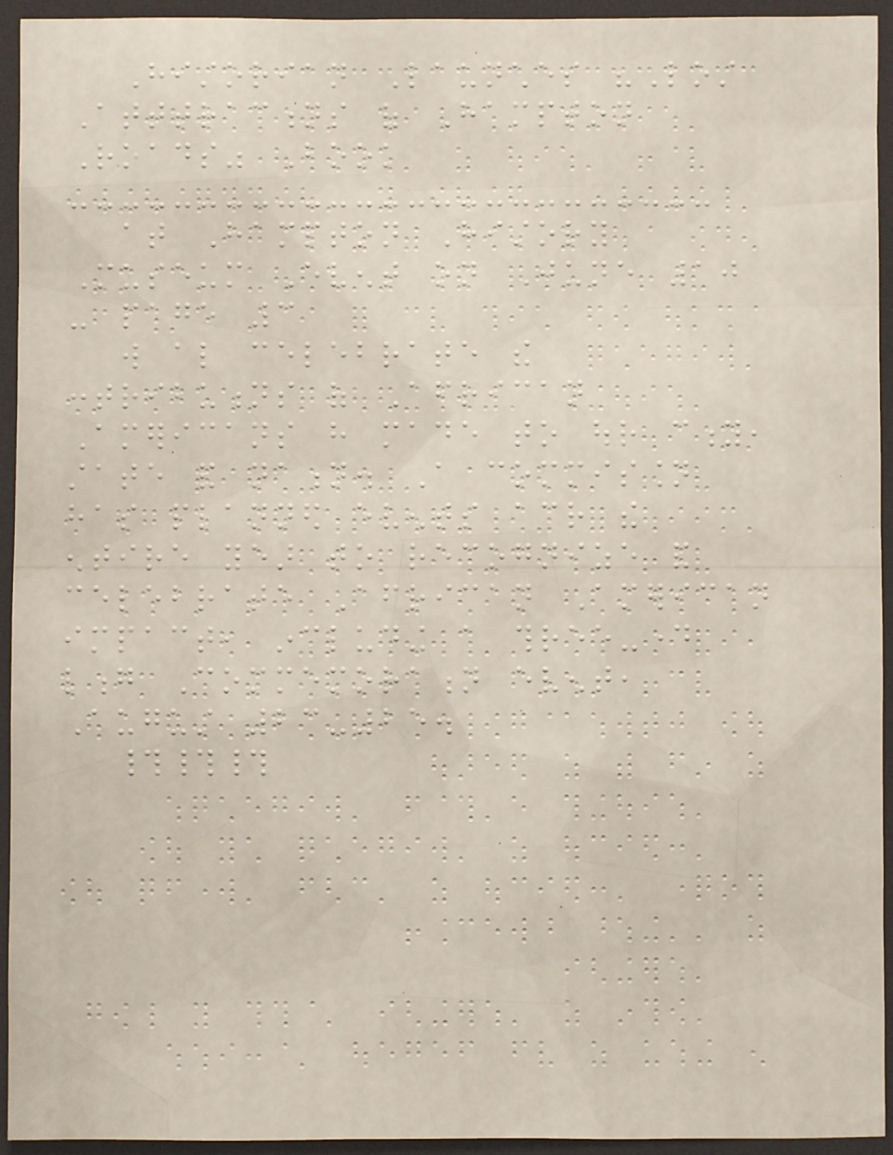Historian Launches "Lost
Atttractions of Hampton
Roads" Book
at Hampton History
Museum Event on June 10
- page 3
will also celebrate the
contributions of African
Americans have made to our city,
state and nation. A commission
has planned events across the
entire year to recognize and
celebrate African American
impact, including a three-day
long Commemoration event,
August 23-25.
###
